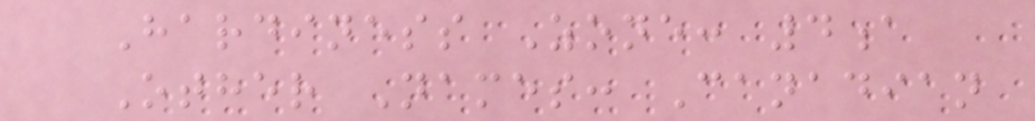Hardiness Zone: 4a
Other Names: Canadian
